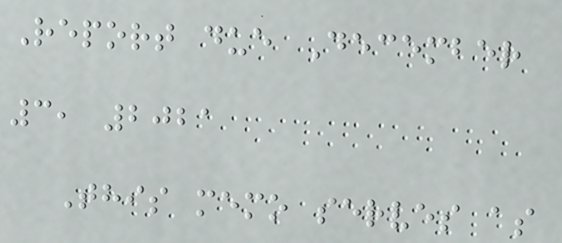Report due December
3, 2021
This memo serves as
